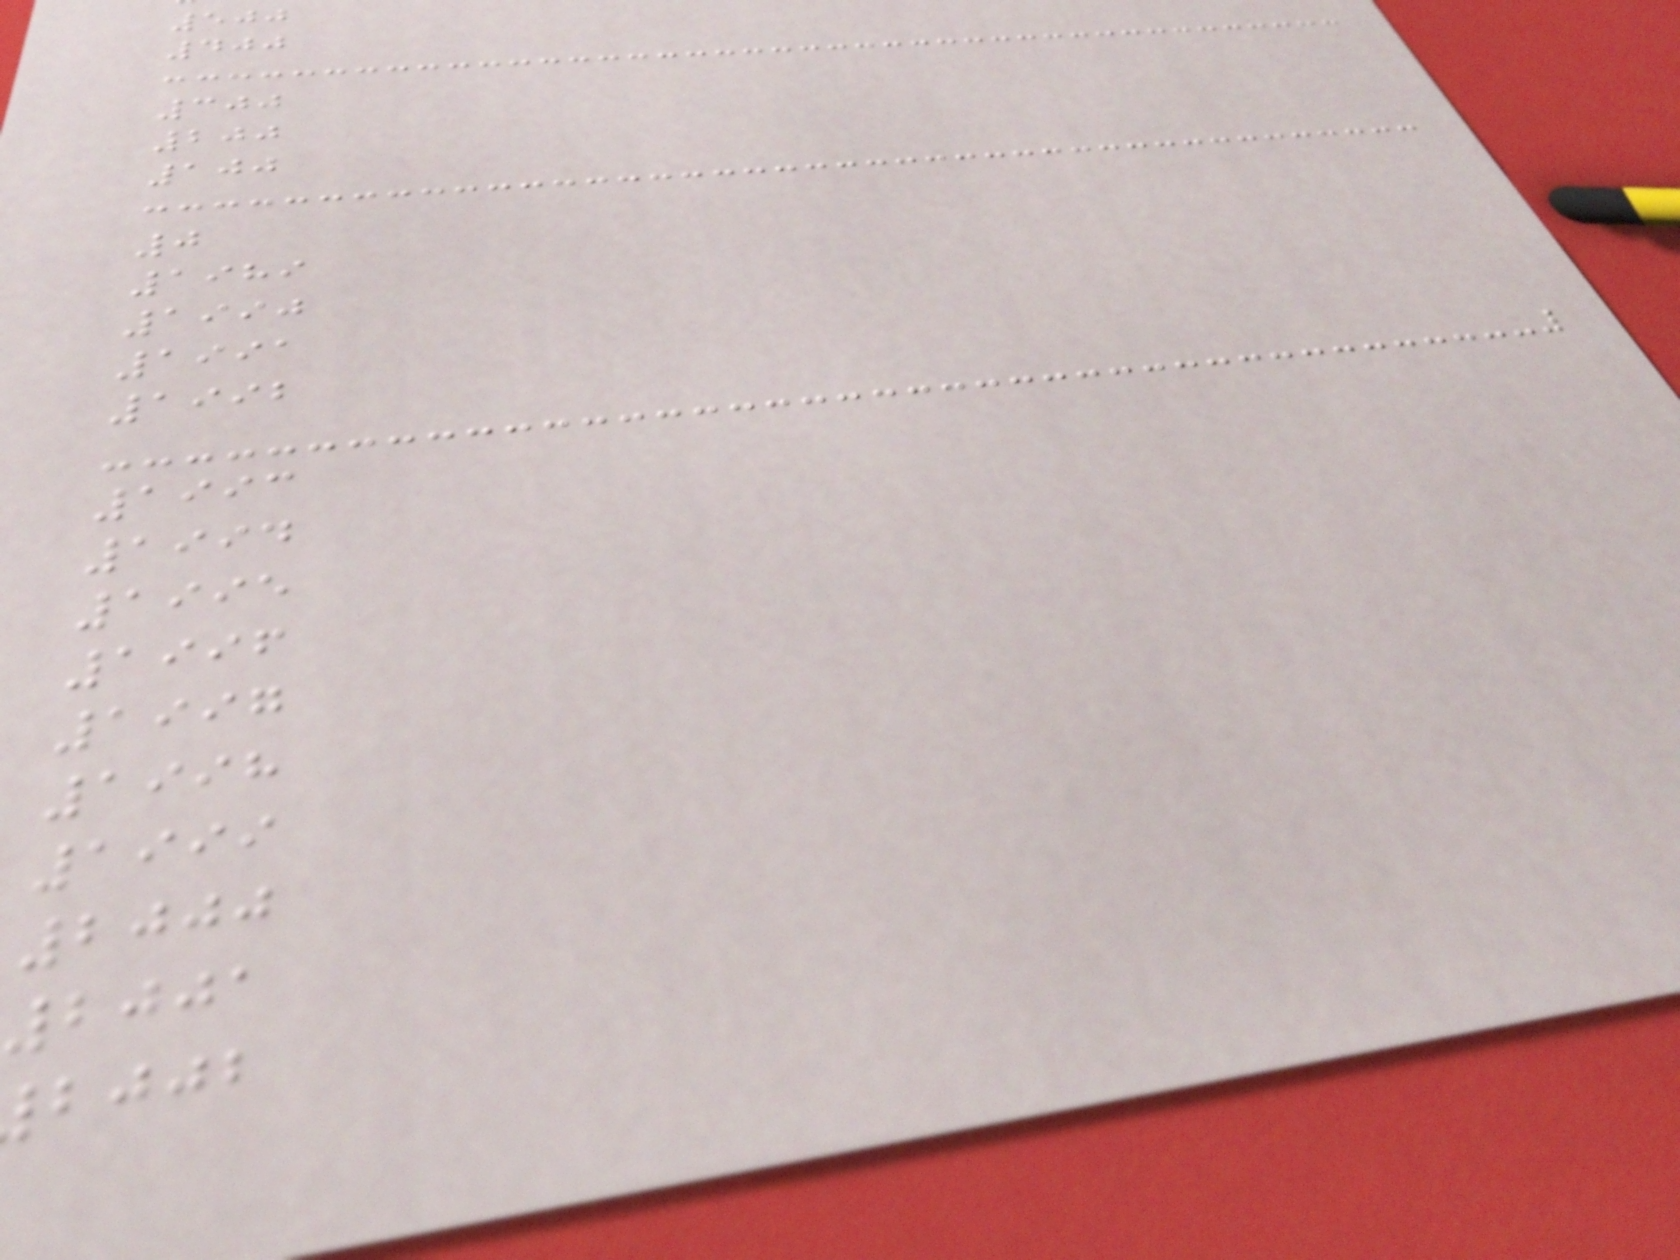500
400
300
200
100
0
1989
1990
1991
1992
1993
1994
1995
1996
1997
1998
1999
2000
2001
bjjb
